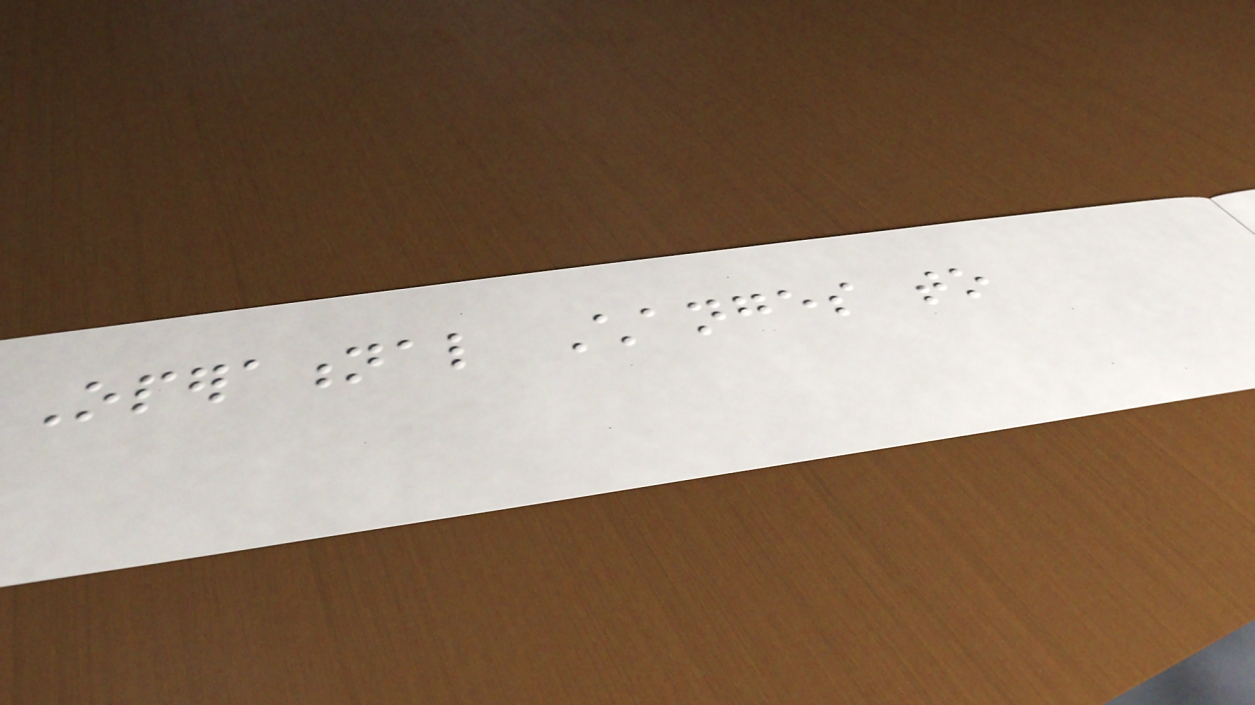Operational Changes to
